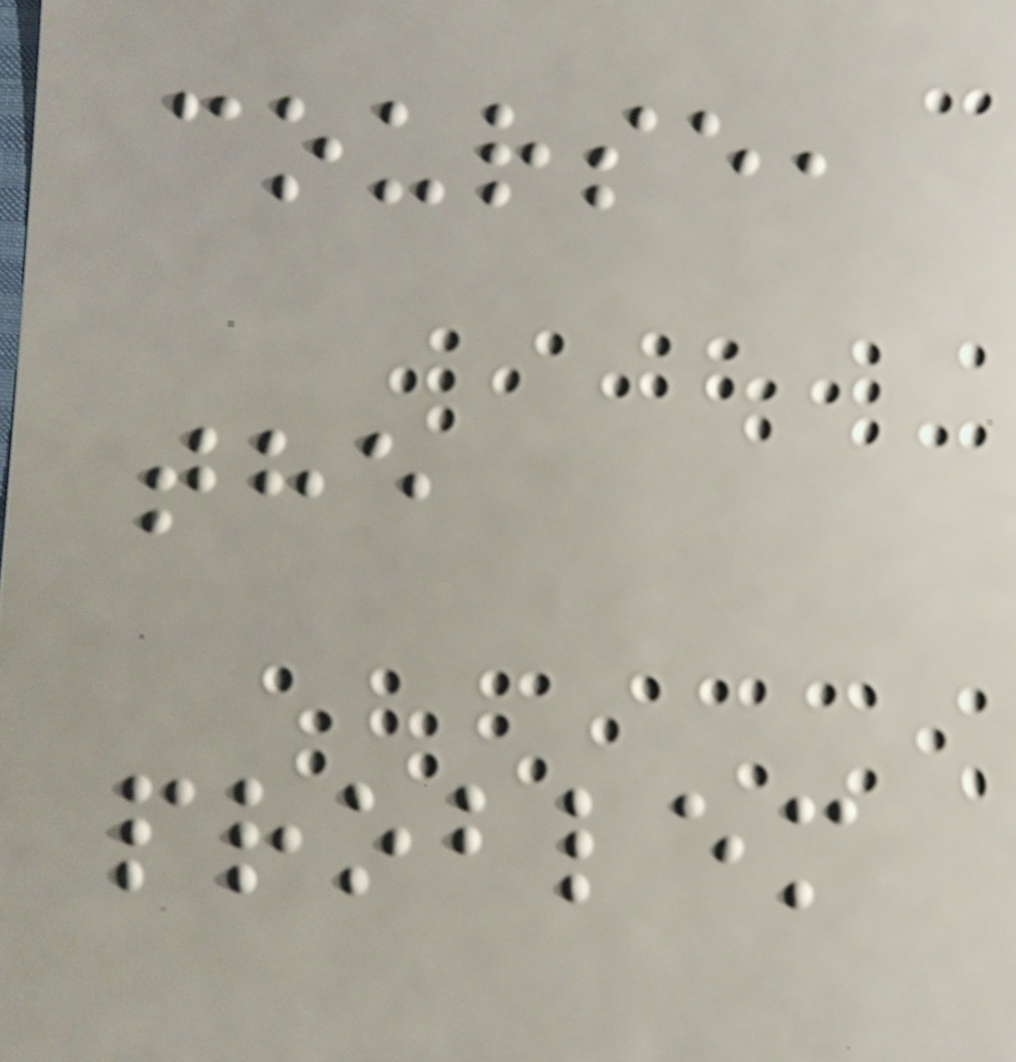course,
the
problem
